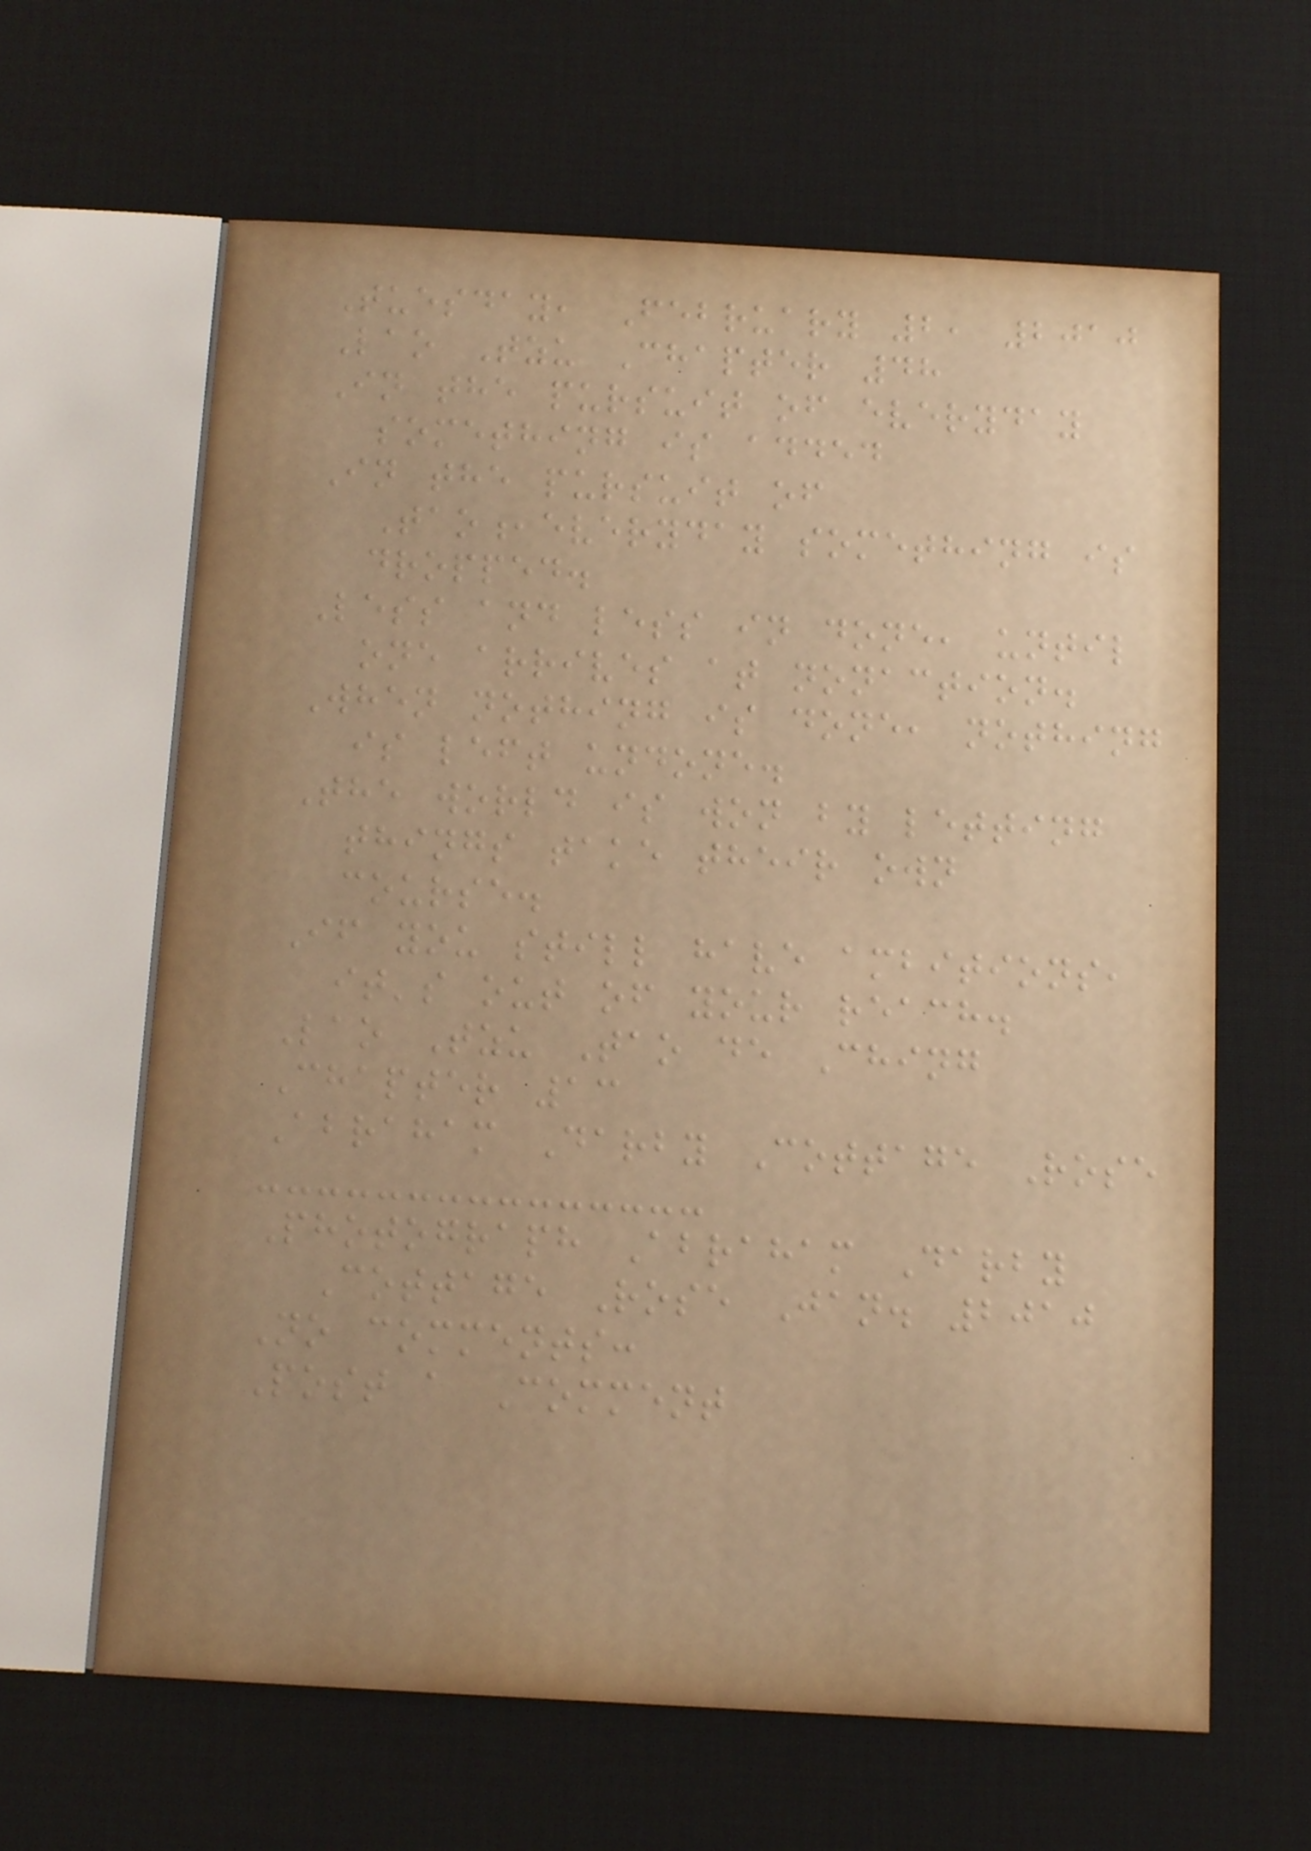Tuesday, February 2, 2010
Lao Tzu Chapter 48
In the pursuit of everyday
something is added
In the pursuit of
Tao,everyday something is
dropped.
Less and less in done, until
one arrives at nonaction.
When nothing is done, nothing
is left undone.
The world is won by letting
things take their own
course.
If you still have ambitions,
it's out of your reach.
Lao Tzu Tao de Ching
Chapter 13
Abraham Darby Cottage Rose
Photograph Abraham Darby
Cottage Rose Jan. 2010
No comments:
Post a Comment
